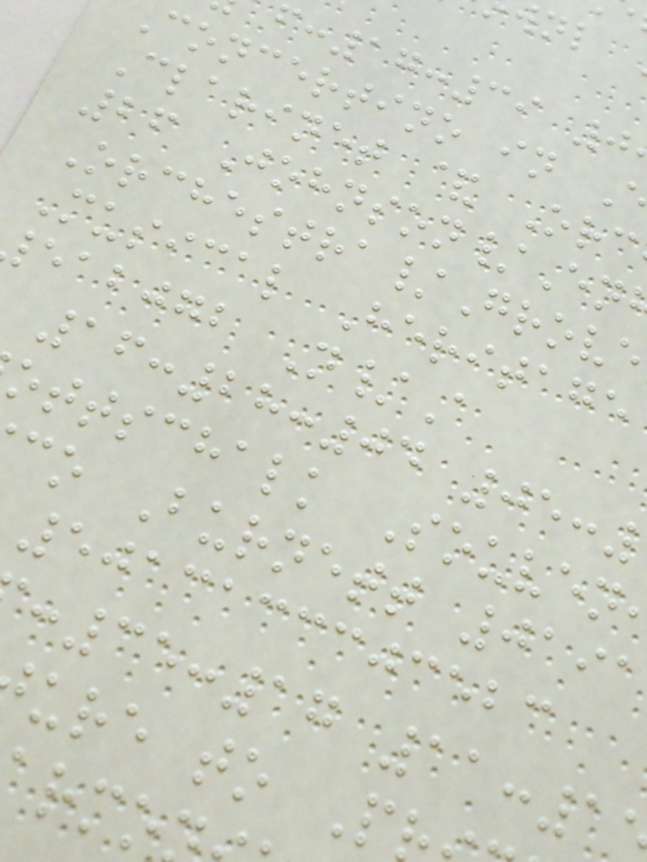:17:39 0
concertino in
Clarinet & Orc
26 Johnson/En
Orchestra/Grove
Musical Heritage
eabjgb N/A
16:28:04 05:
ottschalk Souven
co Burnett 0191
5013133303523
:35:17 11:1
ure to P
